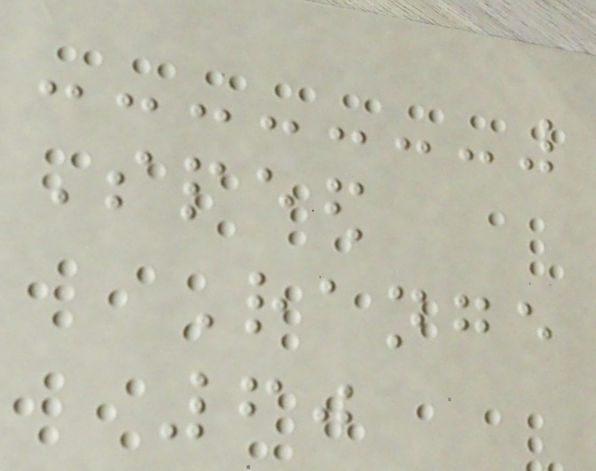Speed
Range
60
